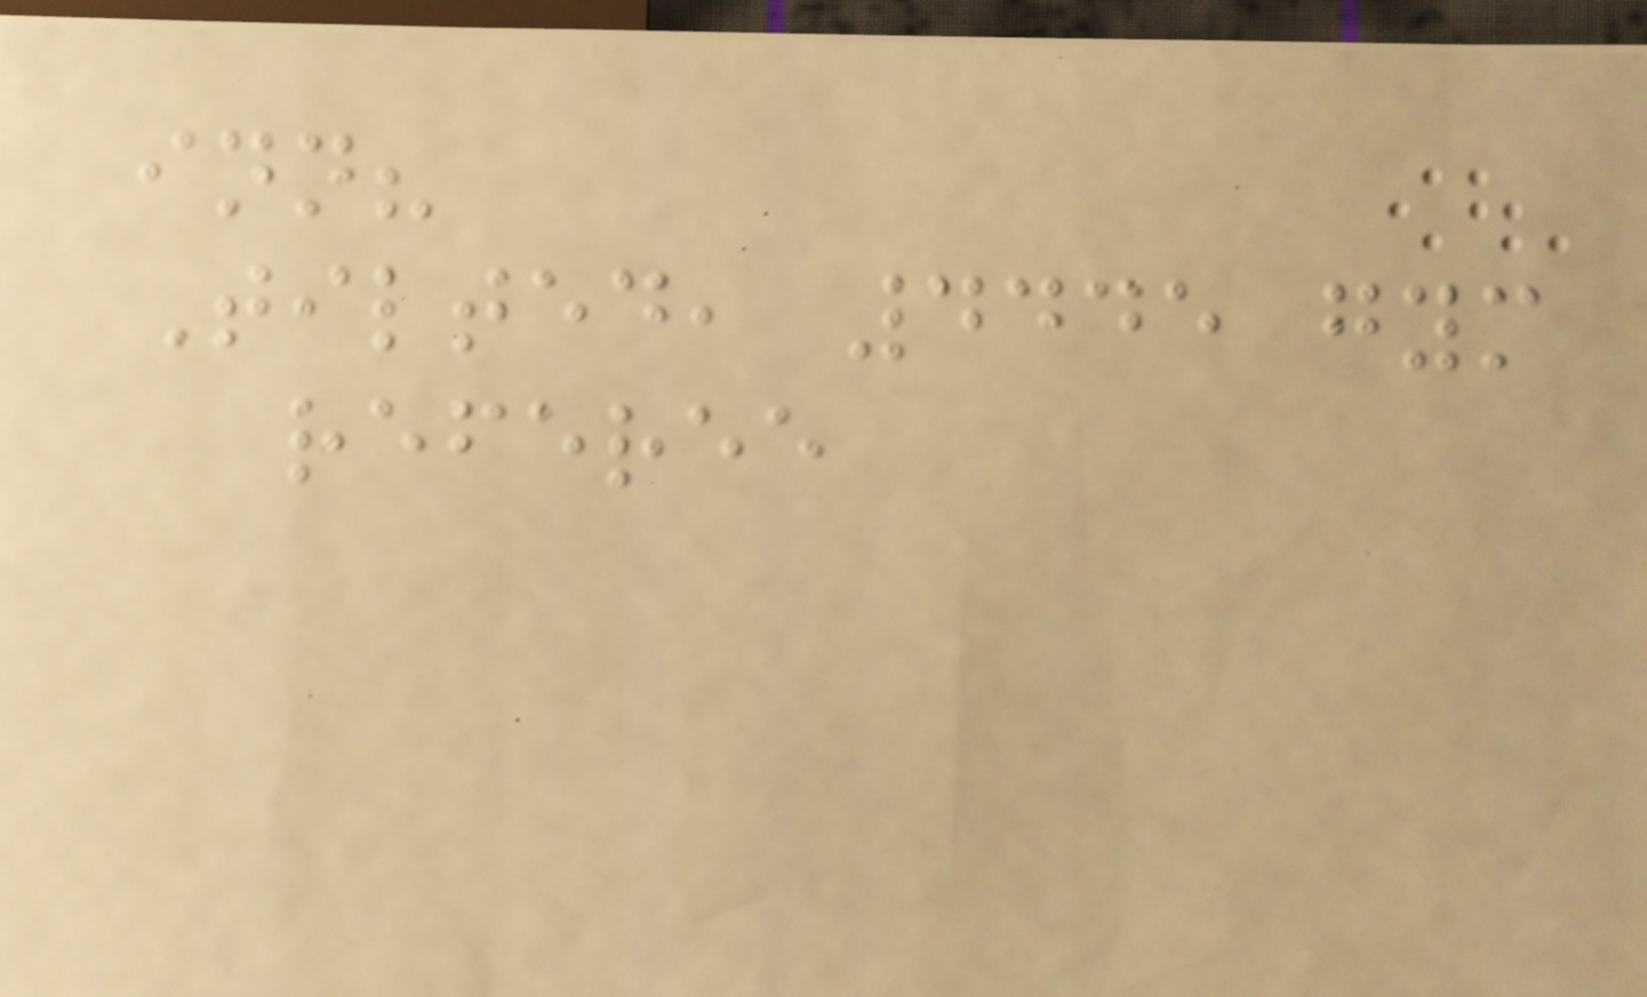inn?
Tilted, 4445 gym
referee
